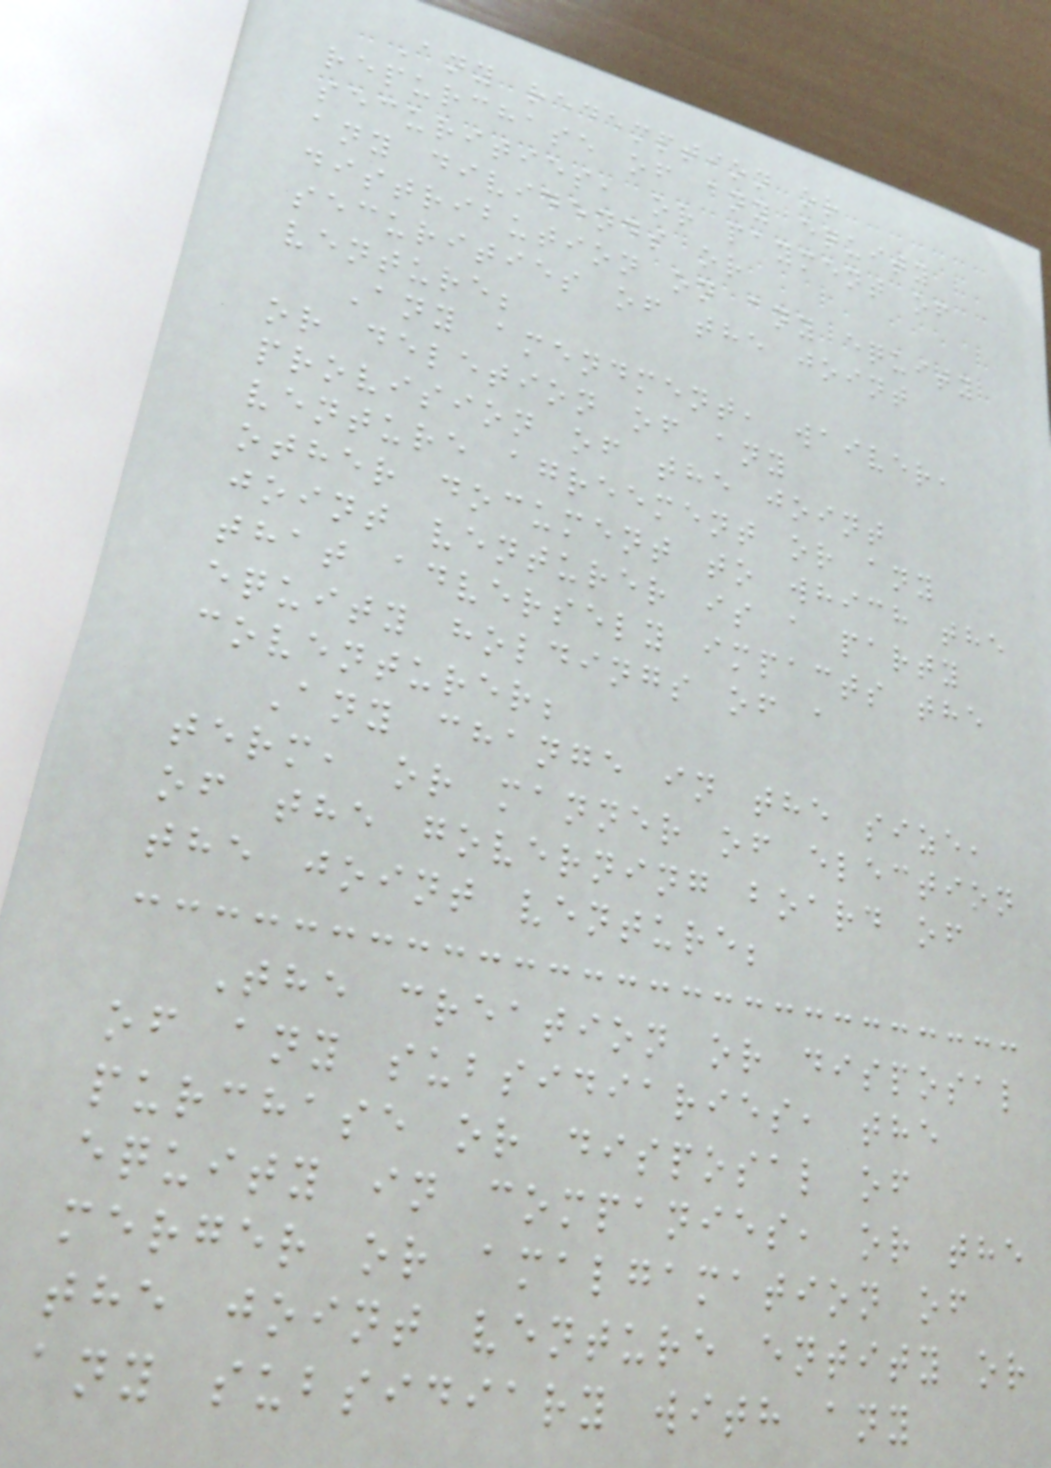Any redemption or
repurchase of any equity
securities, or payment of
any dividends or
distribution on any equity
securities of the joint
venture;
Any amendment, waiver,
or deletion of any
provision of the joint
venture agreement or any
other document to which the
joint venturer is a party
that adversely impacts the
equity holdings of a
coventurer;
Any change in the size,
term, or manner of election
of the governing board of
the joint venture;
The creation or disposal
of any subsidiaries, the
purchase or disposal of
equity in companies, or the
merger or amalgamation of
the joint venture entity or
any subsidiary with any
